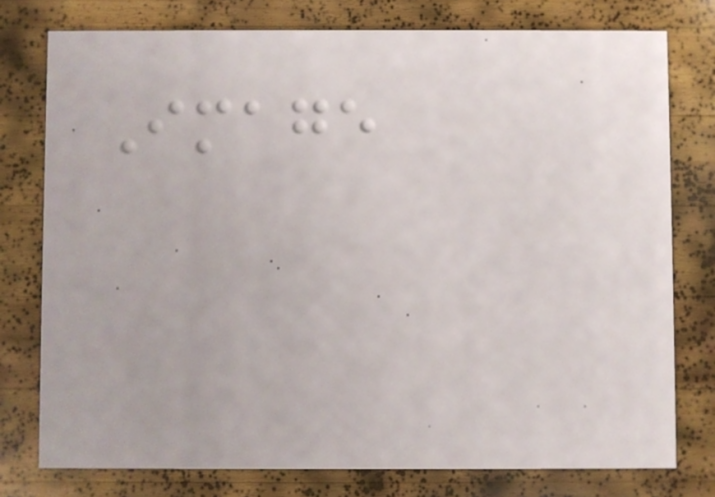Image
